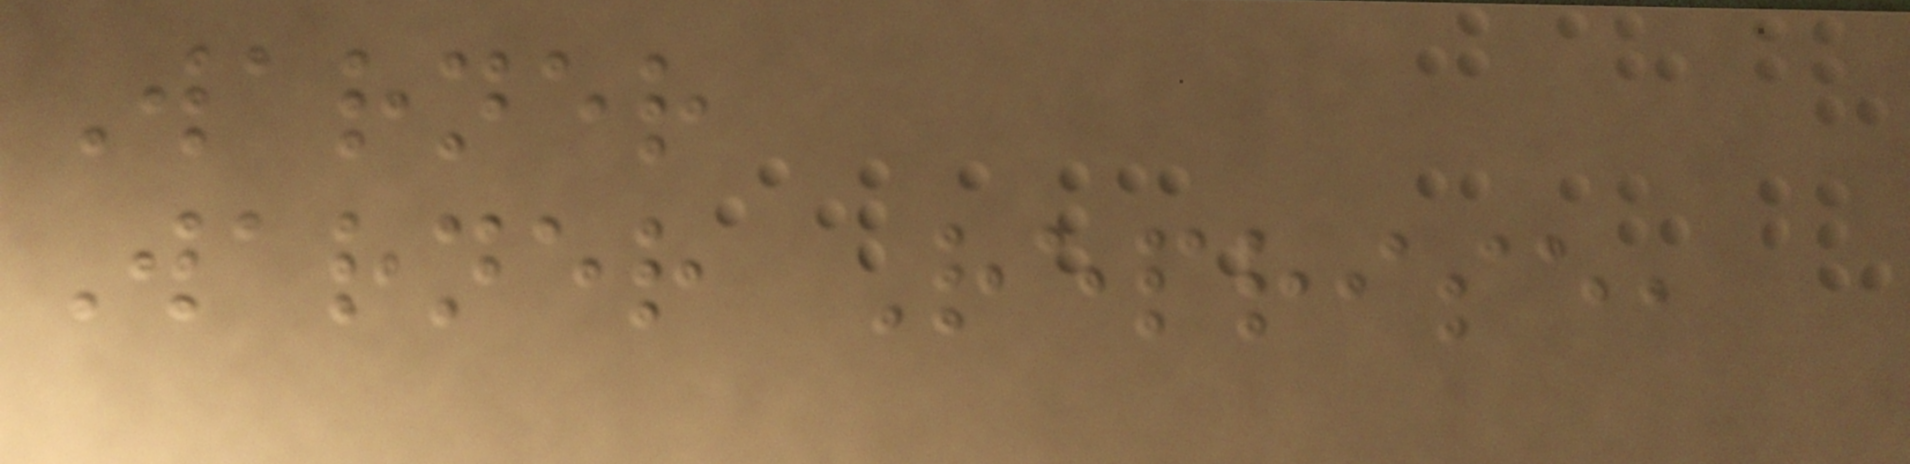Warner
Warner Reprise,
